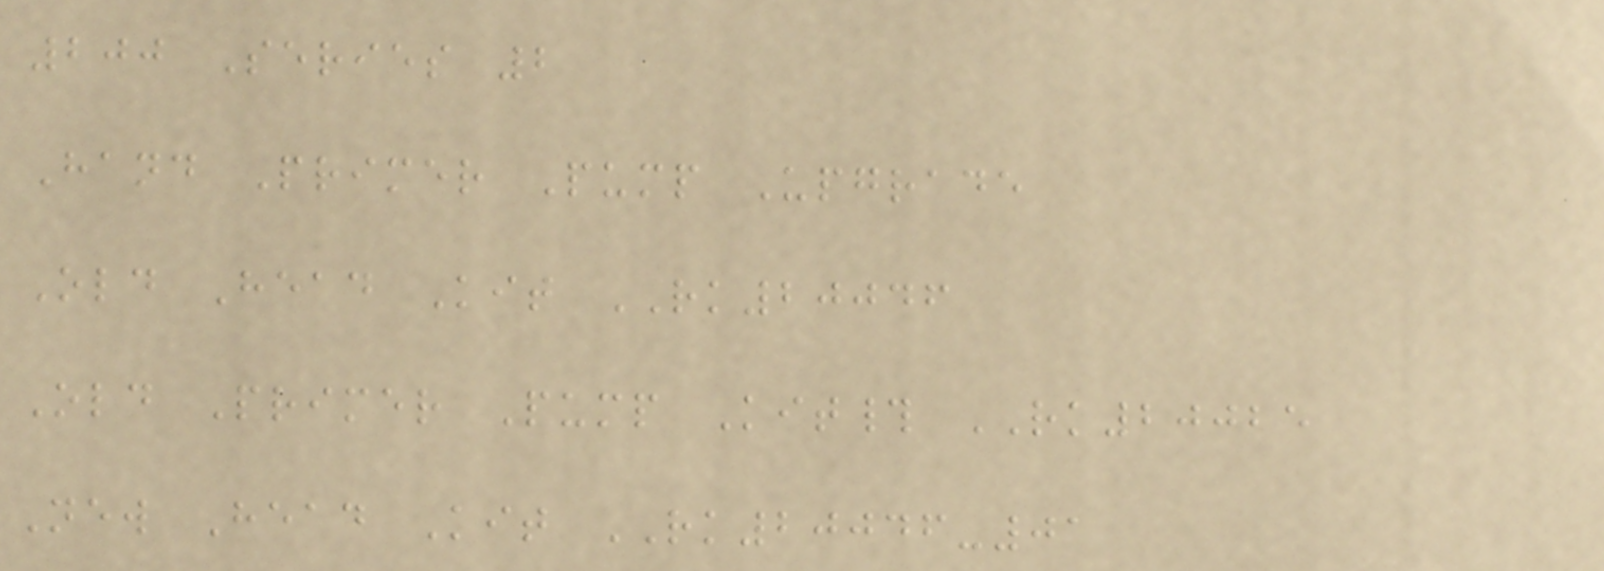200 Series 2
Hand Primer Pump Upgrade
Old Head Kit RK20046
Old Primer Pump Kit# RK20025
New Head Kit RK20046-01
